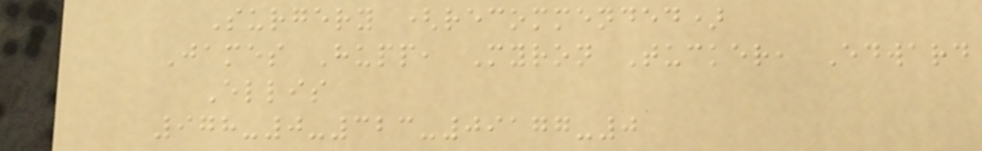Surgery (recommended)
James Hupp, Myron Tucker, Edward
Ellis
978-0-323-09177-0
